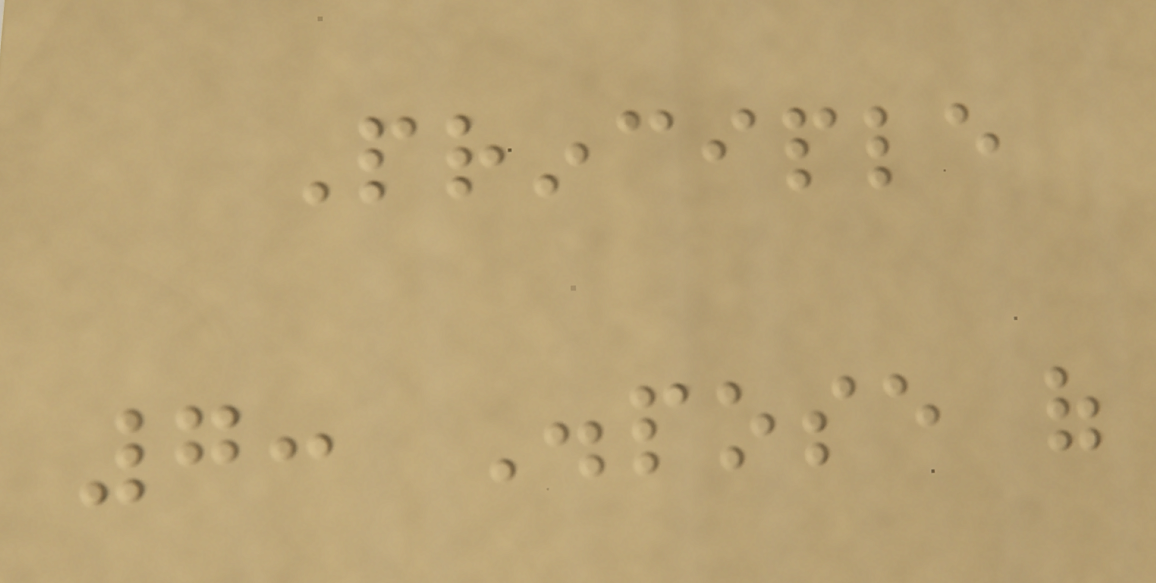Principle
7: Dispose of
